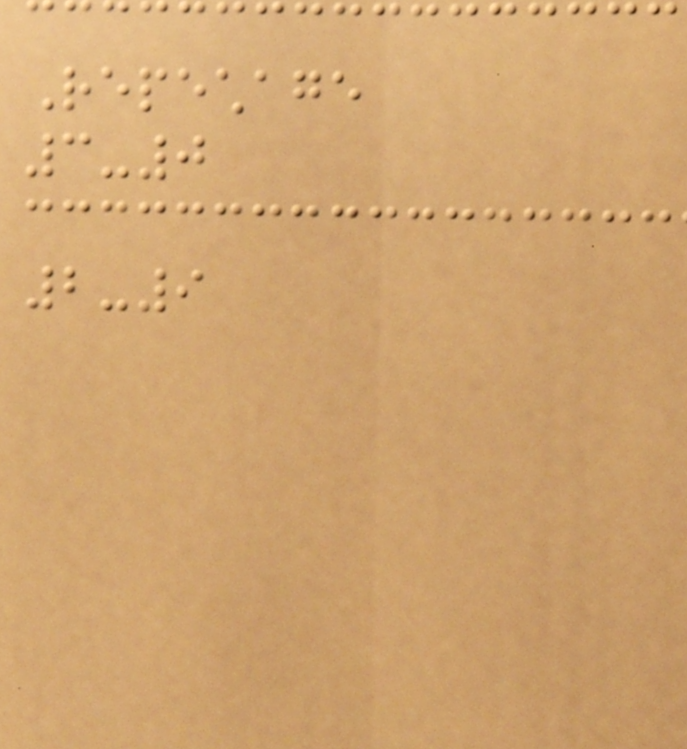Repechage
3-0
2-9
